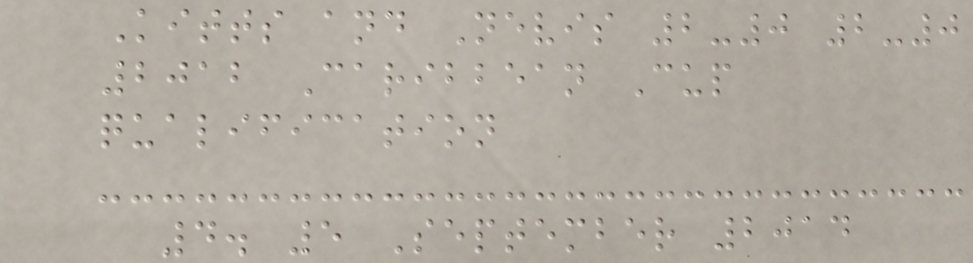Kitts and Nevis 2-0 2-0
2012 Caribbean Cup
qualification
4. 5 September 2014
